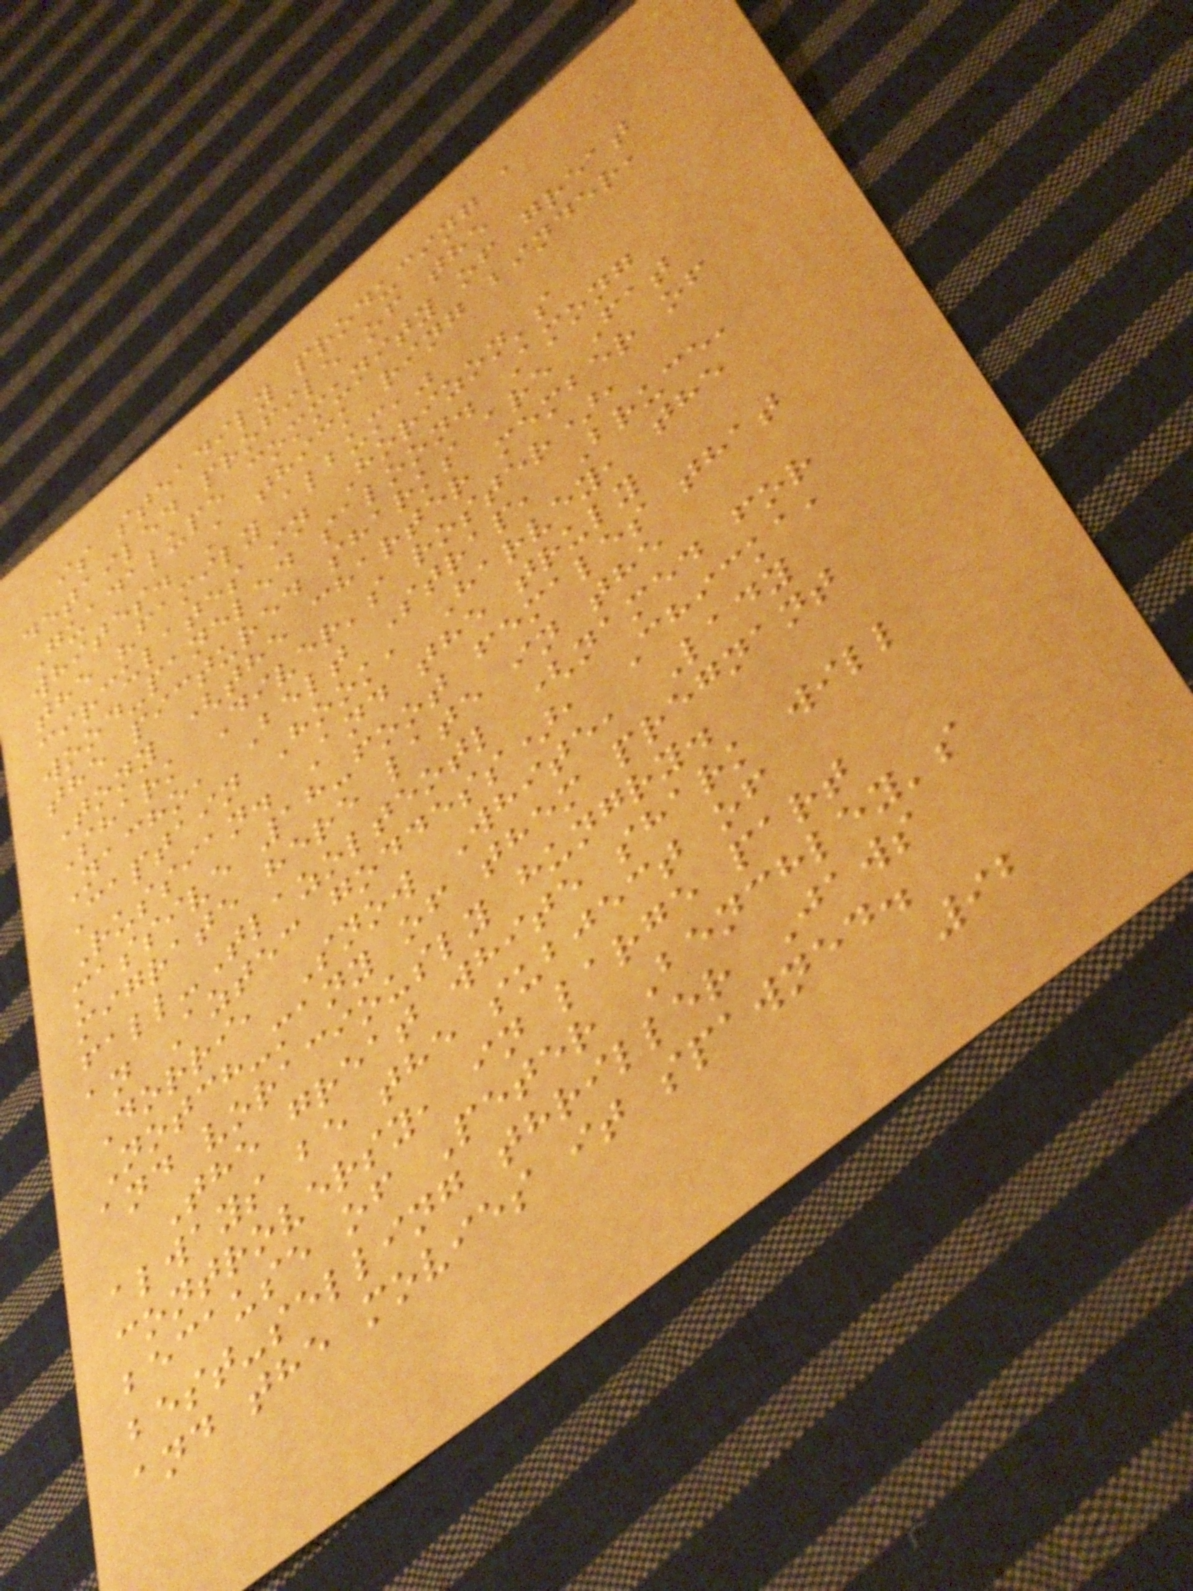is steadily producing a
detailed profile of the
Guadalupe community of great
whites. A thick ring binder,
the "family album,"
circulates in Horizon's
wood-paneled saloon. Among
the pictured sharks are Fat
Tony (the charter member of
Shark Diver's roster),
Nacho, Belt Strap, Bruce,
Captain Hook, Harvey, the
Russian. And the truly
massive 18-foot females that
migrate here late in the
fall-Tlazolteotl (named for
an Aztec goddess), Chicka,
Dorri, Snow White, Lady
Notch-many of them pregnant
and voraciously hungry.
The great white shark will
always be the subject of
controversy, in large part
because of Peter Benchley's
best-selling thriller Jaws
and the movies it spawned.
92
